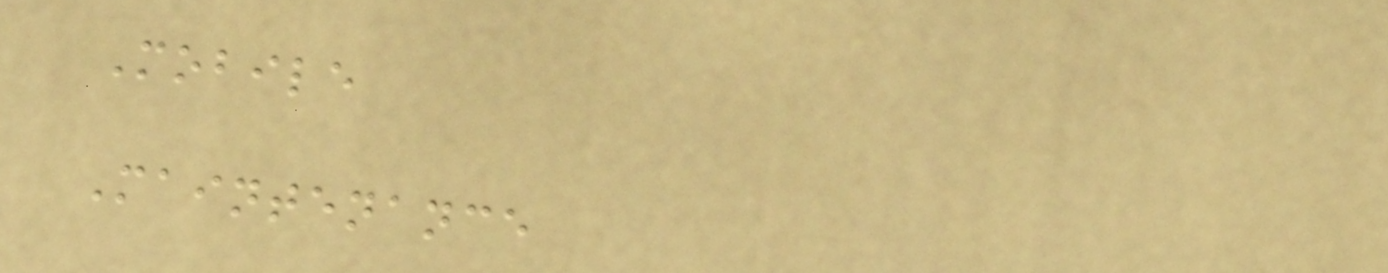Mobile
Maintenance
